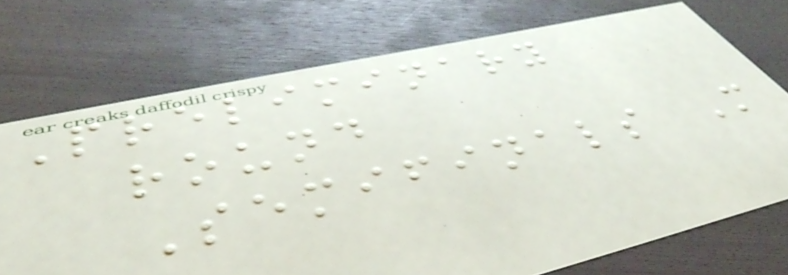Preliminary
round
Semifinals M
